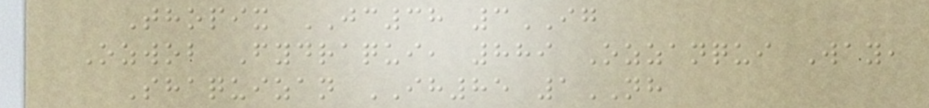Thopix JC38 3IG
Ozwob Fydraqui, 889 Ozzanqui Way,
Shaquizan IH85 1NH
